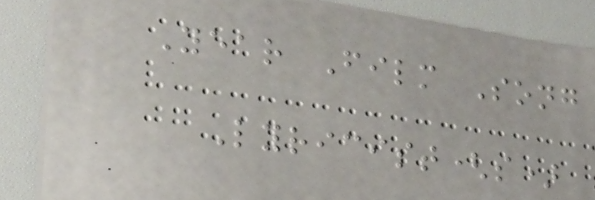Year Film Song
Lyricist(s)
